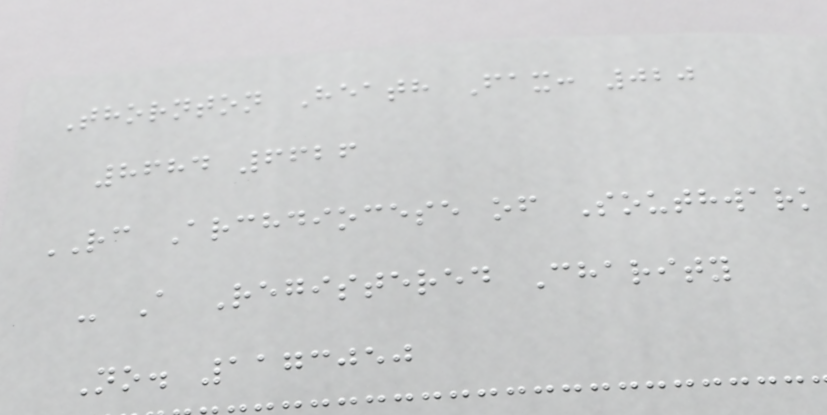Thornton Heath Fax: 020
8684 6626
RC Archdiocese of Southwark
- A Registered Charity
No. 1173050
